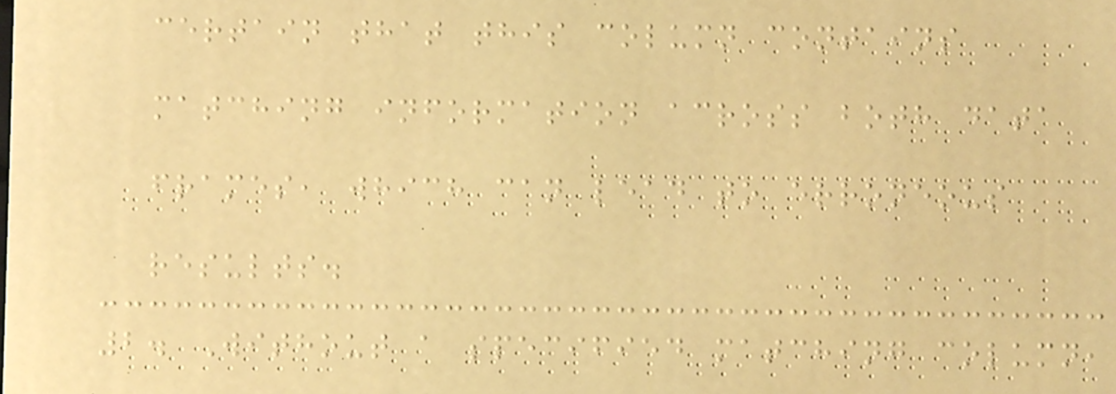certain that this column contains
matching information across both data
frames, which can lead to erroneous
results.
2. Without a specified matching column,
